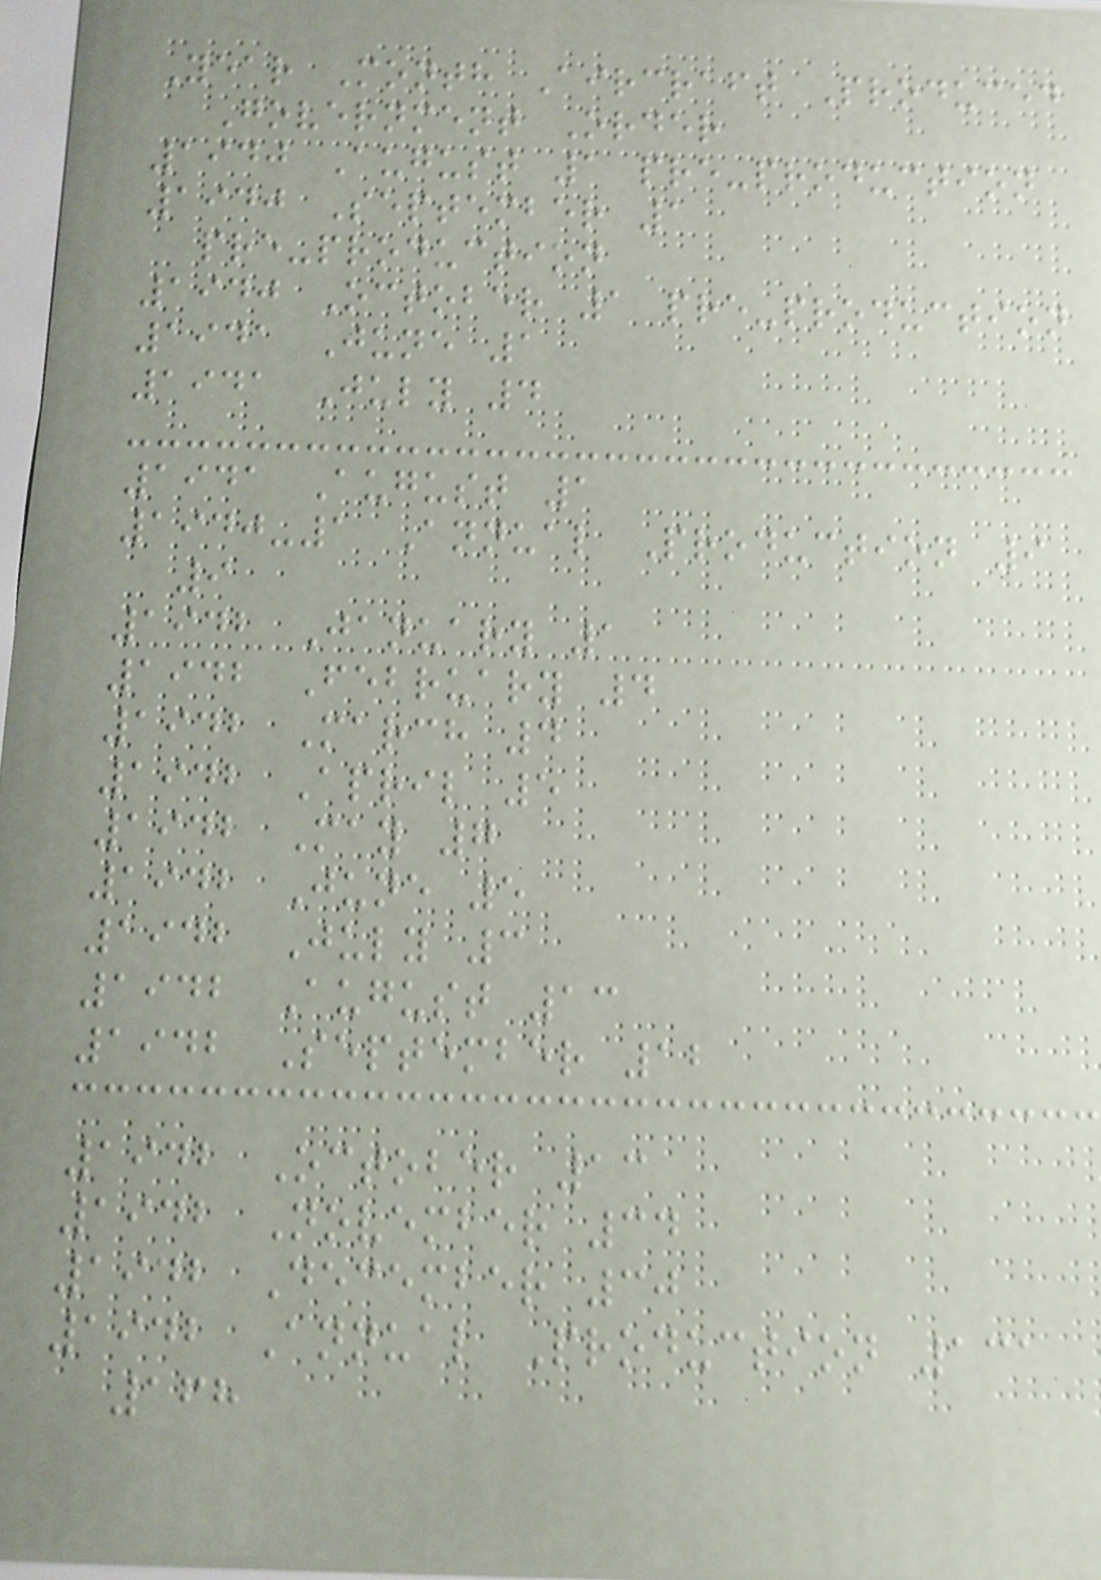Year Month Aircraft Produced
Government Order
1940 August 1 pre-production
1940 September 1
pre-production
1940 October 1 pre-production
1941 June 1
1941 July 4
1941 August 1
1940-1 Annual Production 9
9
1942 January 1
1942 February 4
1942 March 4
1942 April 5
1942 May 7
1942 June 5
1942 July 3
1942 August 13
1942 September 12
1942 October 13
1942 November 34
1942 December 30
1942 Annual Production 131
168
